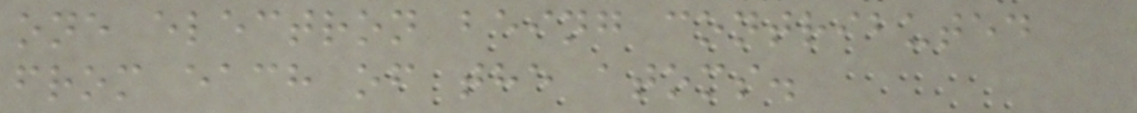one electron being contributed
from each of the atoms.
